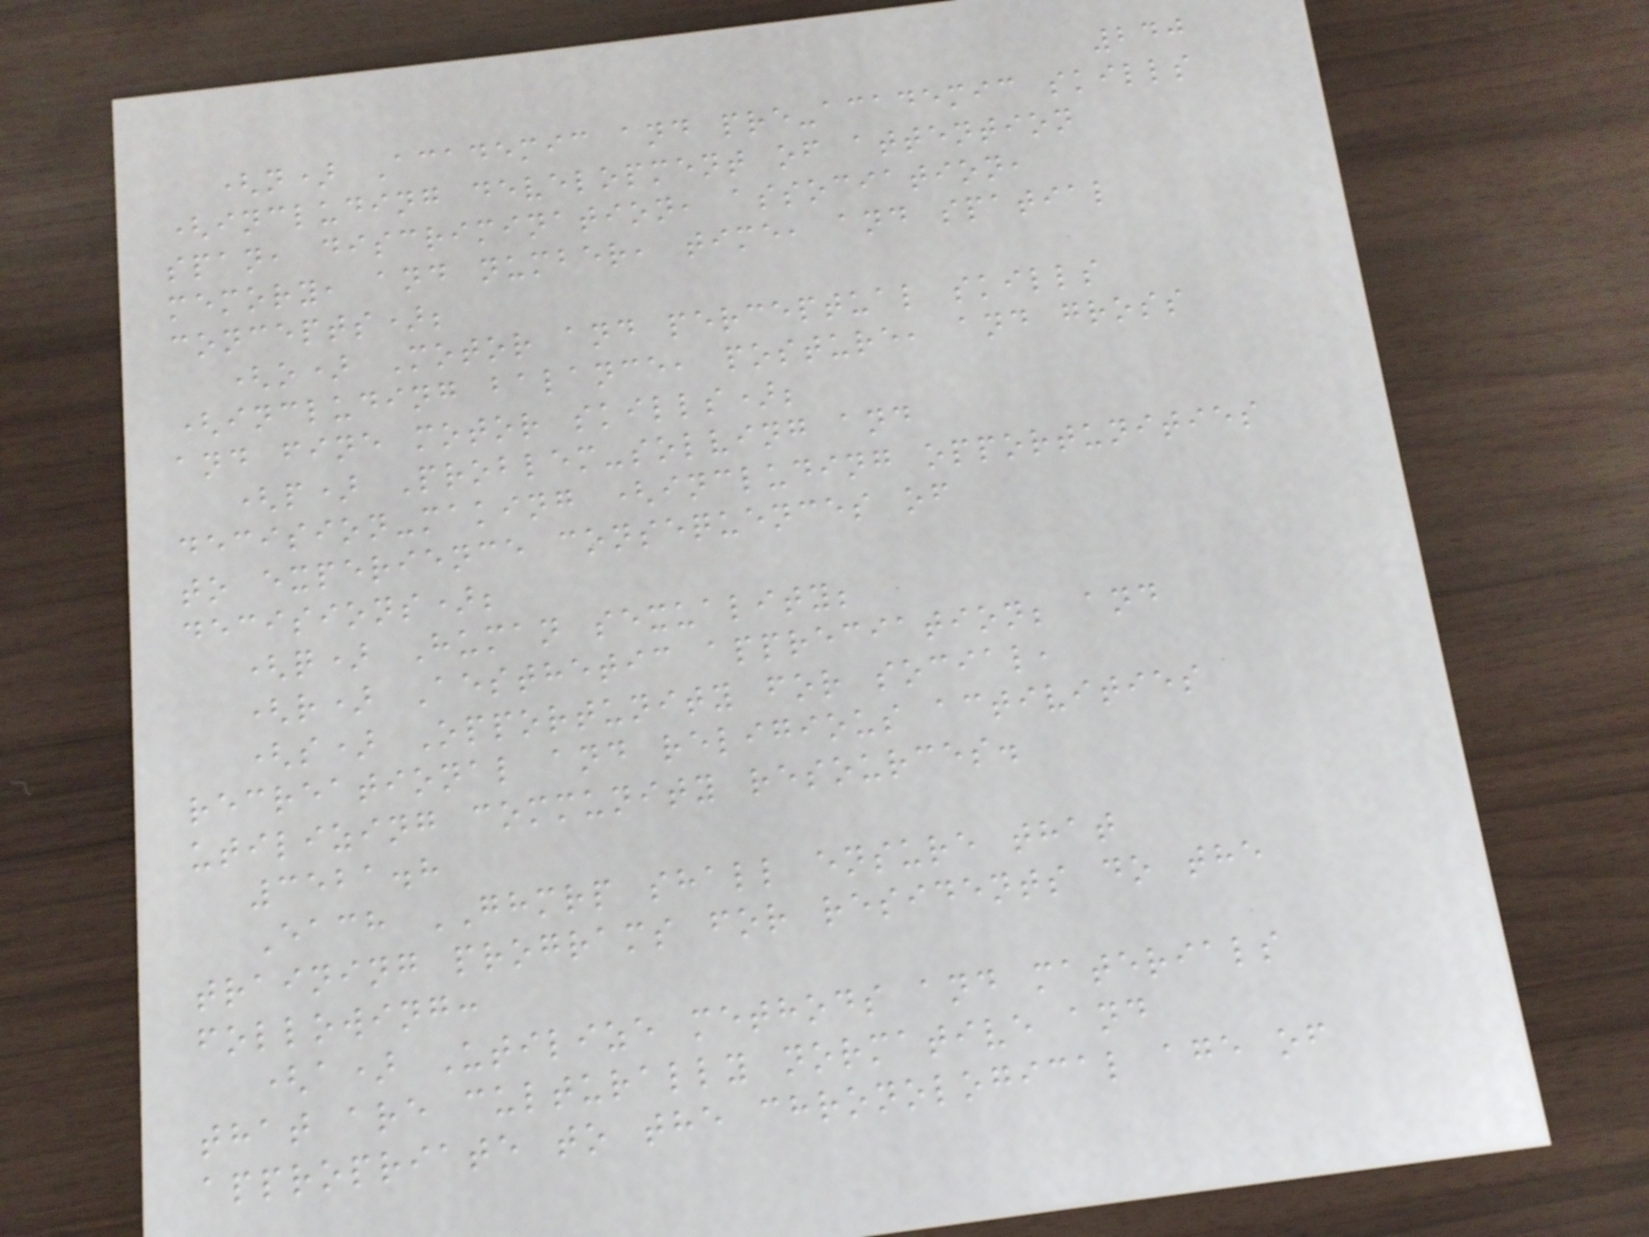240
(n) Academic and pre-academic skills
(including development of attention
span, discrimination, association,
memory, and number, time, and spatial
concepts);
(o) Motor and perceptual skills
(including balance, posture, and gross
and fine motor skills);
(p) Problem-solving and
decision-making (including opportunities
to experience consequences of
decisions);
(q) Human sexuality;
(r) Aesthetic appreciation; and
(s) Opportunity for social,
recreational and religious activities
utilizing community resources.
3521.8
Each GHMRP shall ensure that
training programs for residents do the
following:
(a) Utilize methods and materials
that are culturally normative and
appropriate to the chronological age of
